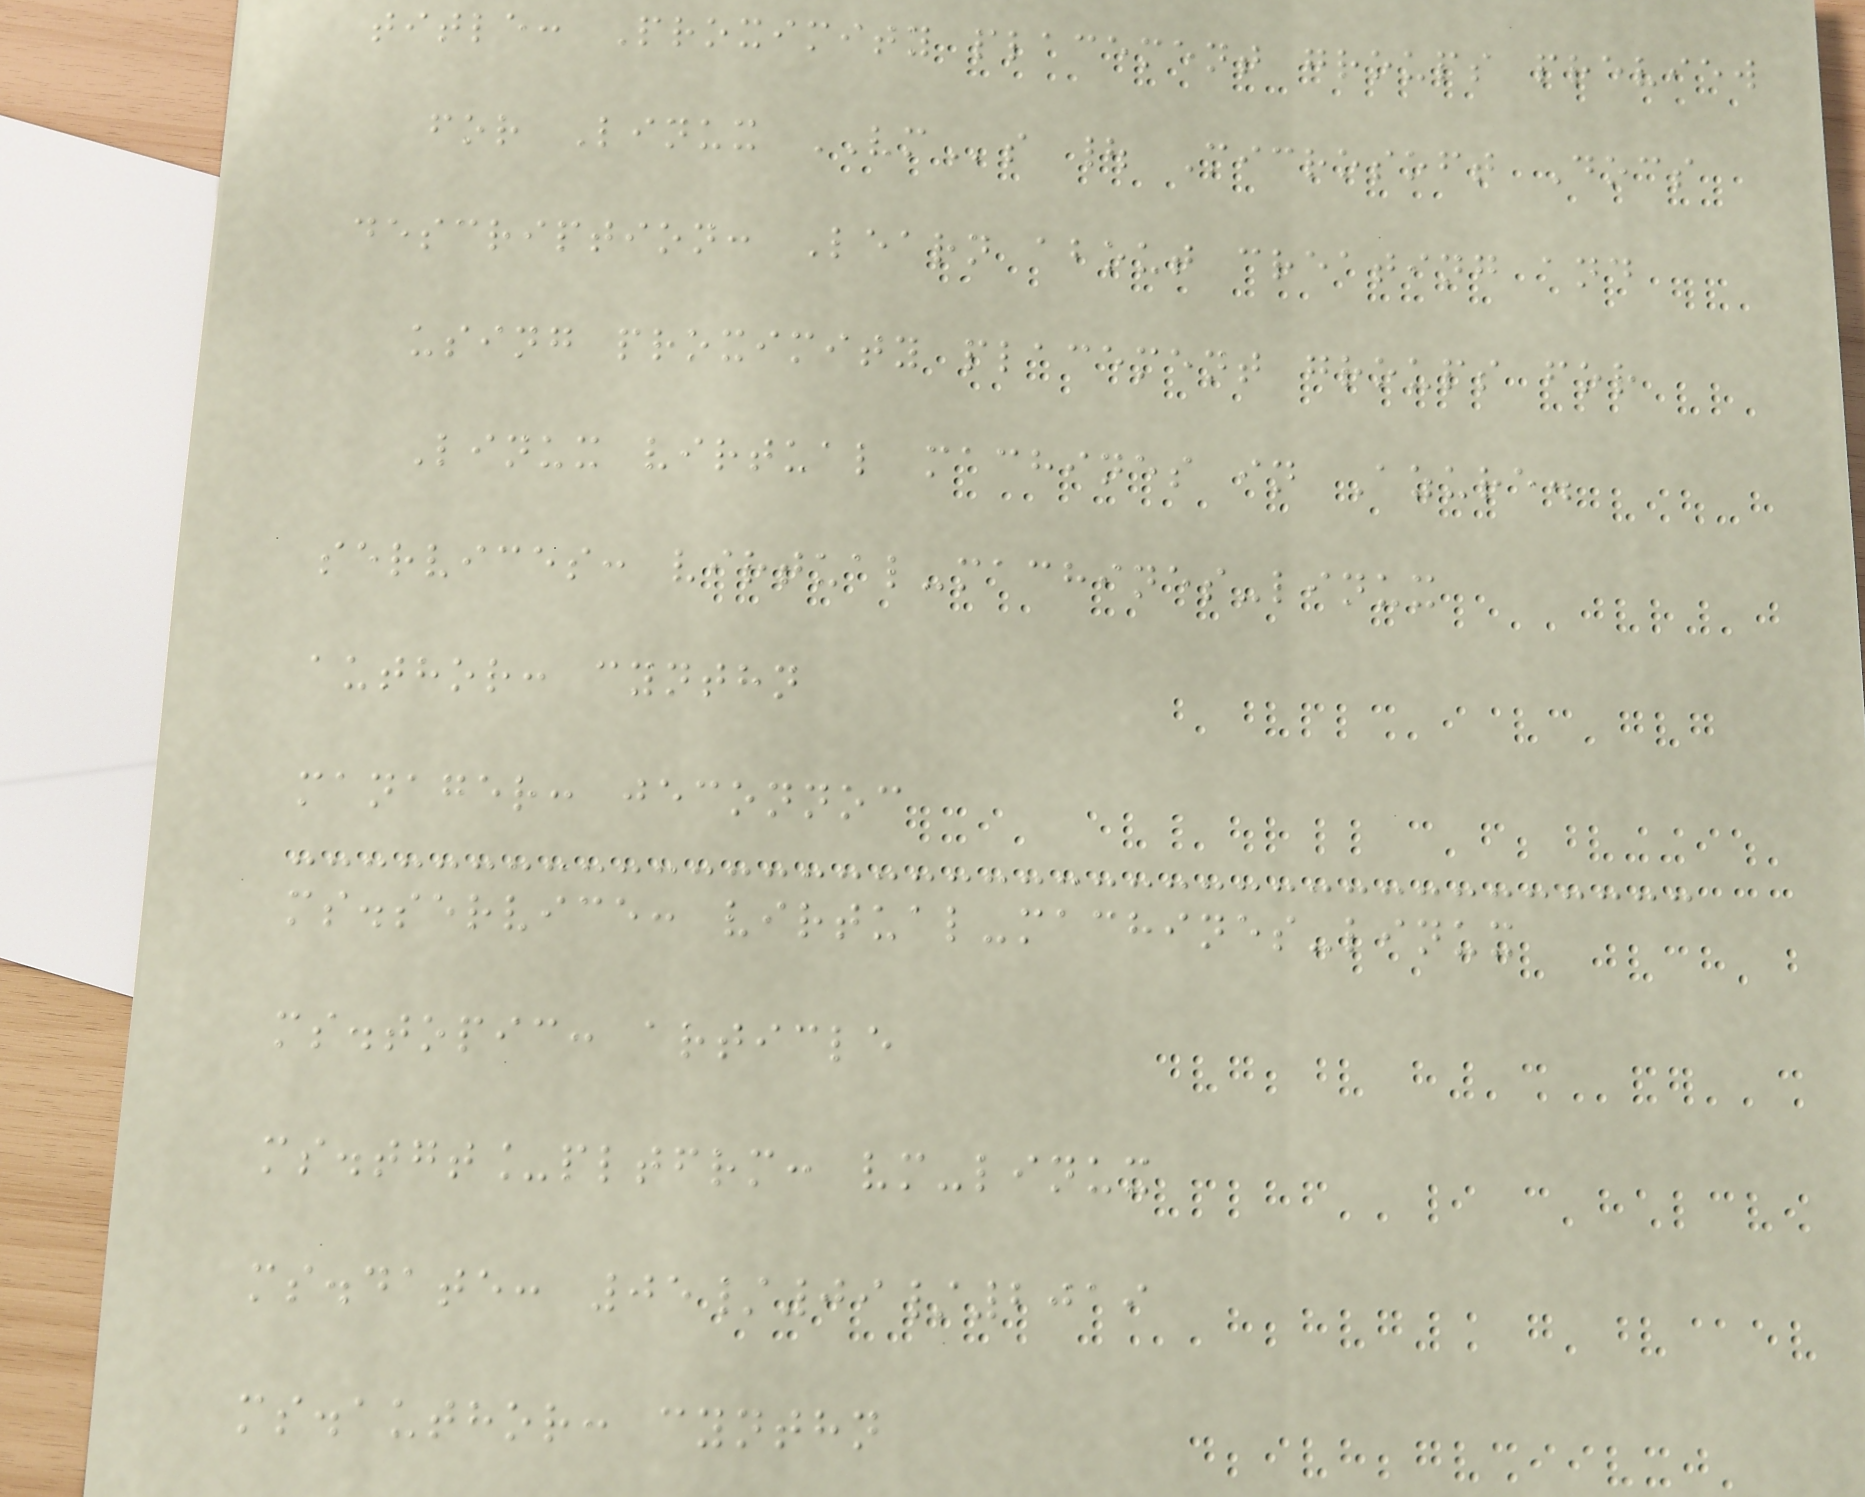title: Proximity placement groups preview
for Linux VMs | Microsoft Docs
description: Learn about creating and
using proximity placement groups for
Linux virtual machines in Azure.
services: virtual-machines-linux
author: cynthn
manager: jeconnoc
ms.service: virtual-machines-linux
ms.topic: article
ms.tgt_pltfrm: vm-linux
ms.date: 05/09/2019
ms.author: cynthn
